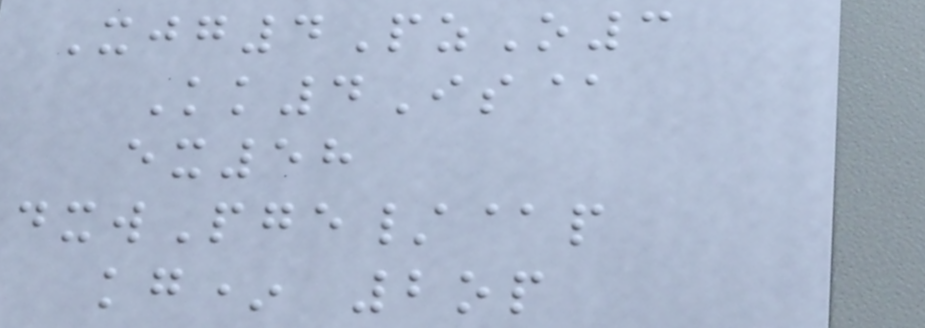Xjg4PzO3
Kk4Is@
ex58
dxwPge/@p
kg* 2op
